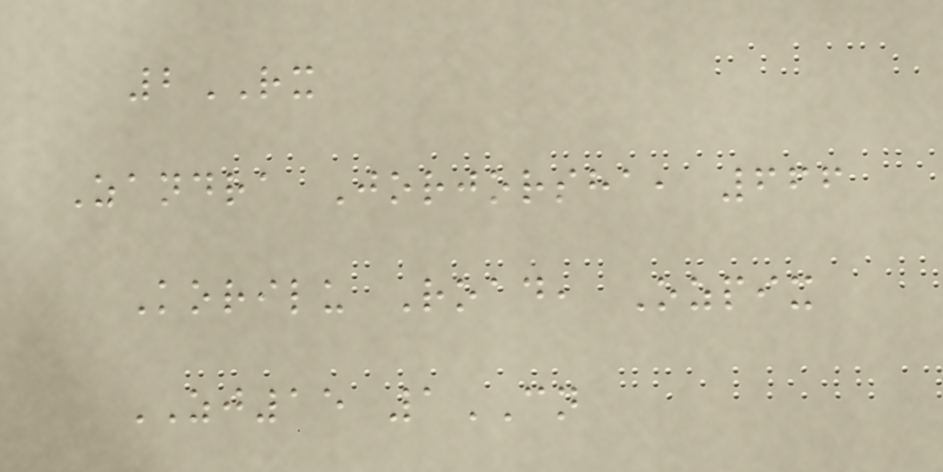2RX
Zandra Jorjorsha, 666
Korilu Road, Ozpix
ZJ15 1CN
